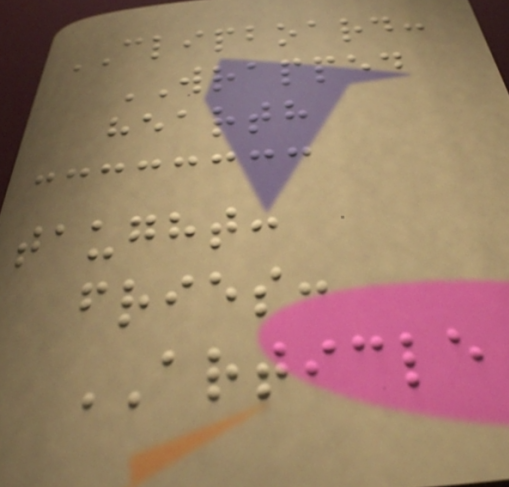CLIPBOARD:
WRAPPED
hearth
taught:
fries:
ARTICLE
